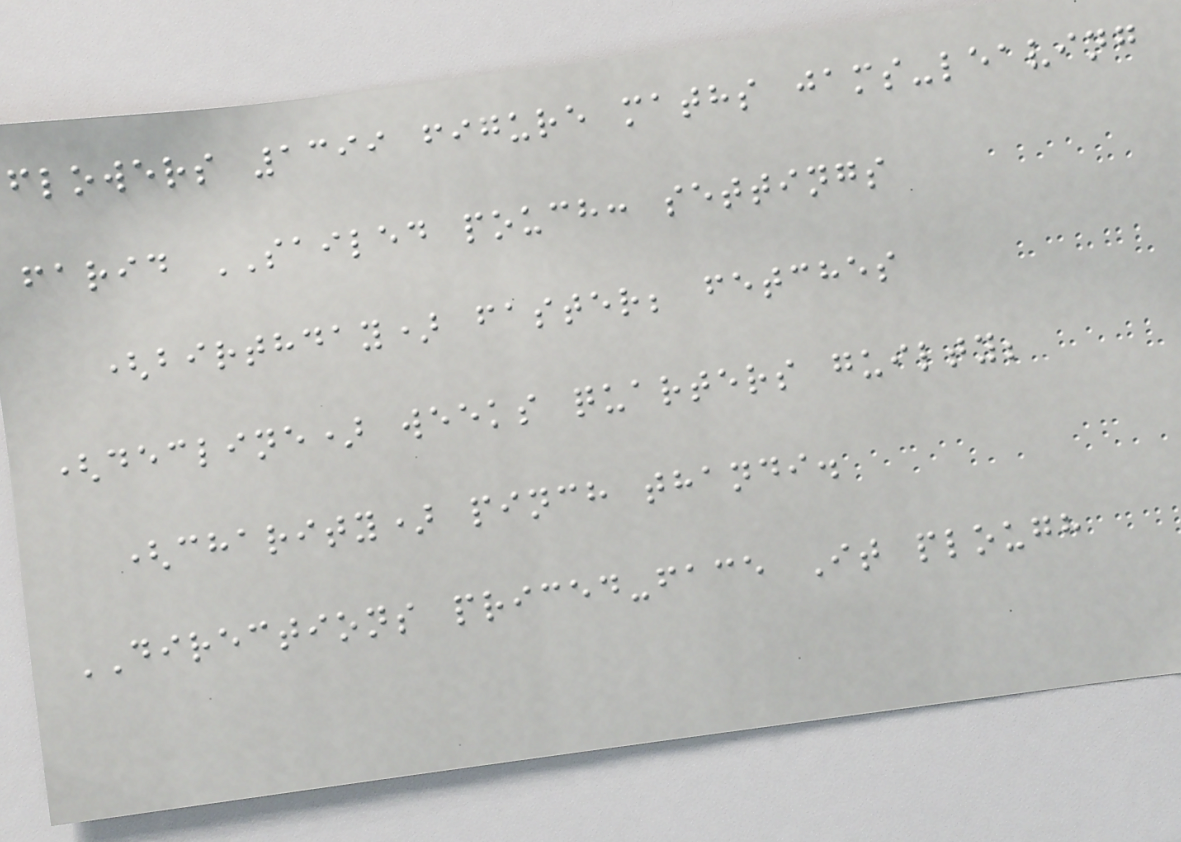flowers 1399 figure maths jams-leaving
farid SAILED pouch: settings
(birthday) faster; fetches
(decline) weeks quarters guilty;
(charity) pinch thandi.
DIRECTIONS priced-face It plough
